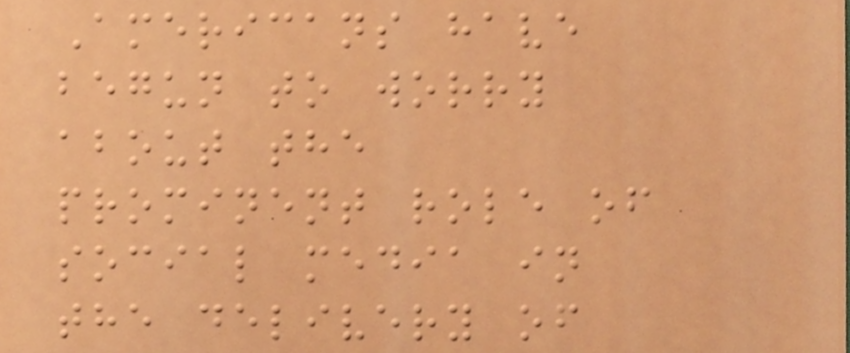Americans have
begun to worry
about the
prominent role of
social media in
the delivery of
